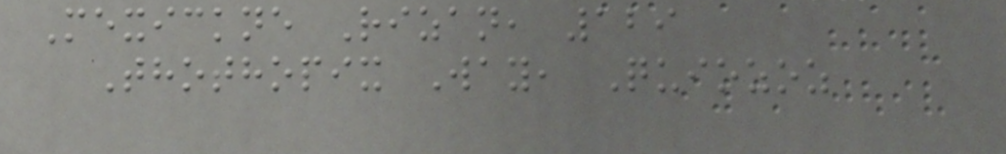Mexickne Rizan, 129
Thothopix Way, Quiozoz
